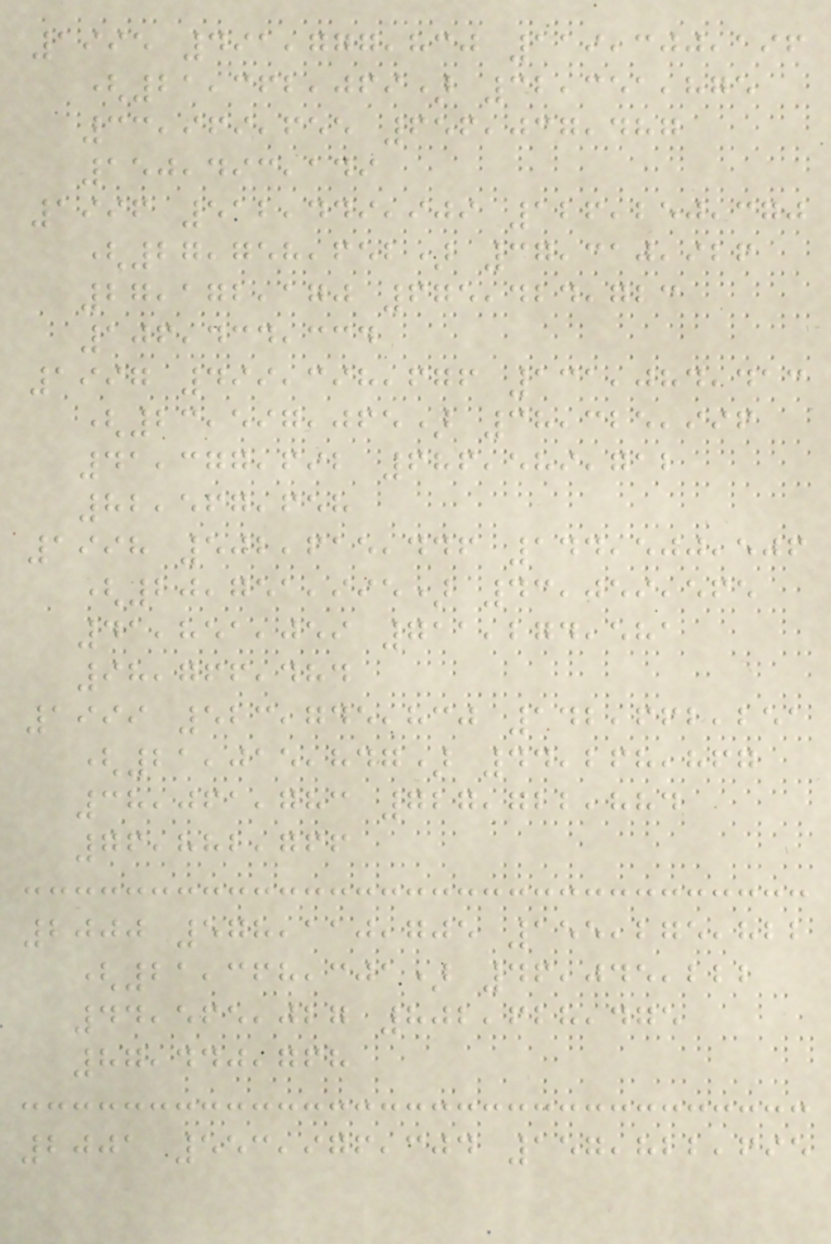1995 491,777,830 119,300,196
(21,362,069) 32,351,875
33,969,655 656,037,487
150,493,149
1996 512,449,909 126,250,370
(27,758,652) 37,310,926
27,172,170 675,424,723
106,434,334
1997 499,398,676 131,084,413
(23,597,065) 38,325,996
41,377,692 686,589,712
82,567,658
1998 502,615,446 144,500,506
(20,751,995) 43,059,565
41,851,059 711,274,581
98,766,484
1999 523,745,830 142,662,251
(21,015,847) 44,268,867
38,061,783 727,722,884
76,882,766
2000 578,110,705 155,275,822
(21,368,301) 46,045,222
44,565,027 802,628,475
87,440,768
2001 553,976,304 157,822,695
